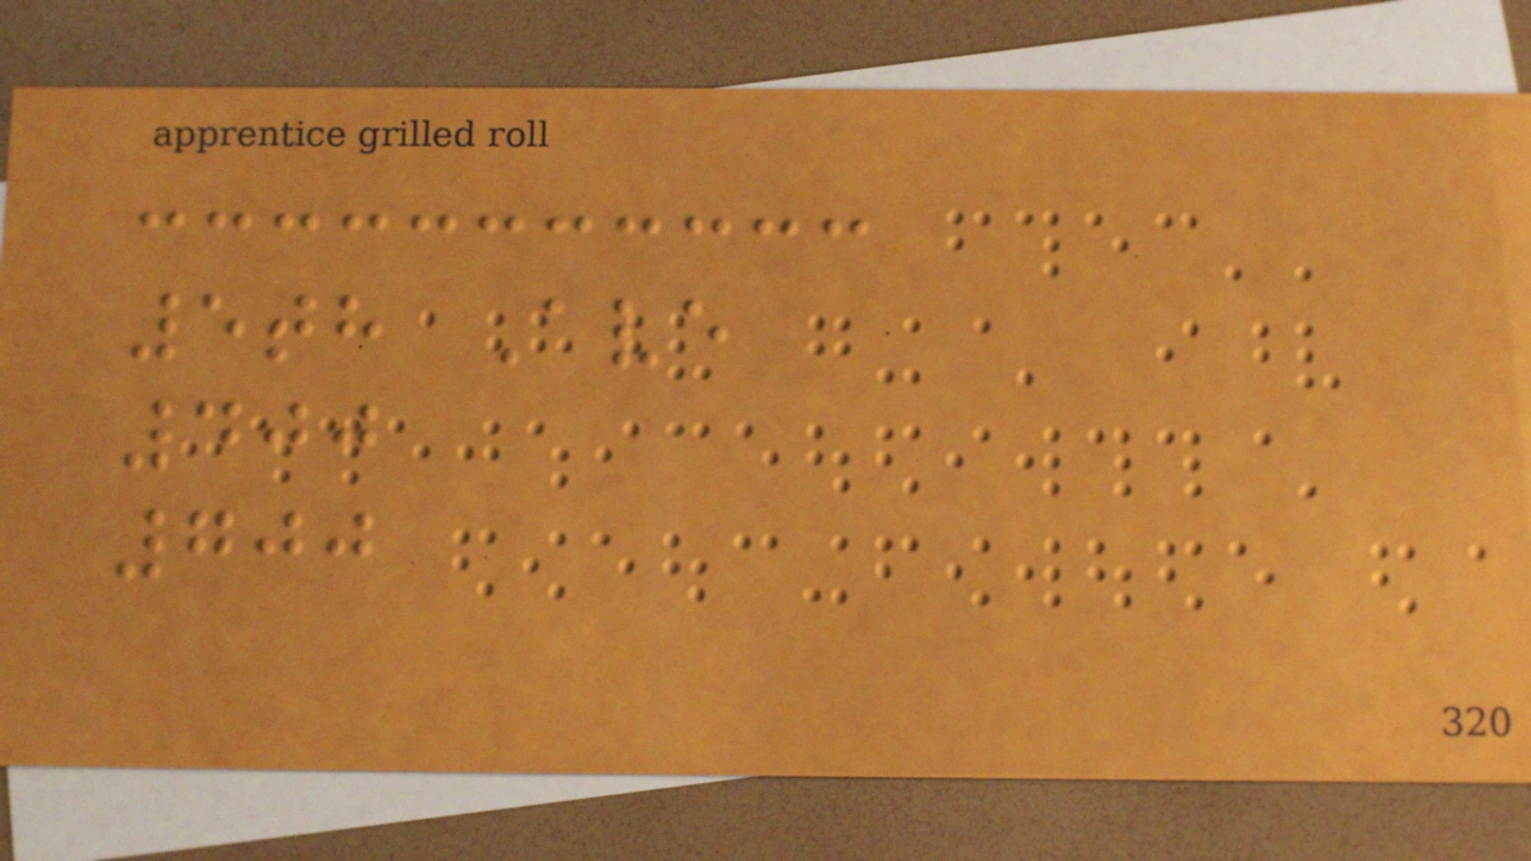5th Ave
400
700
